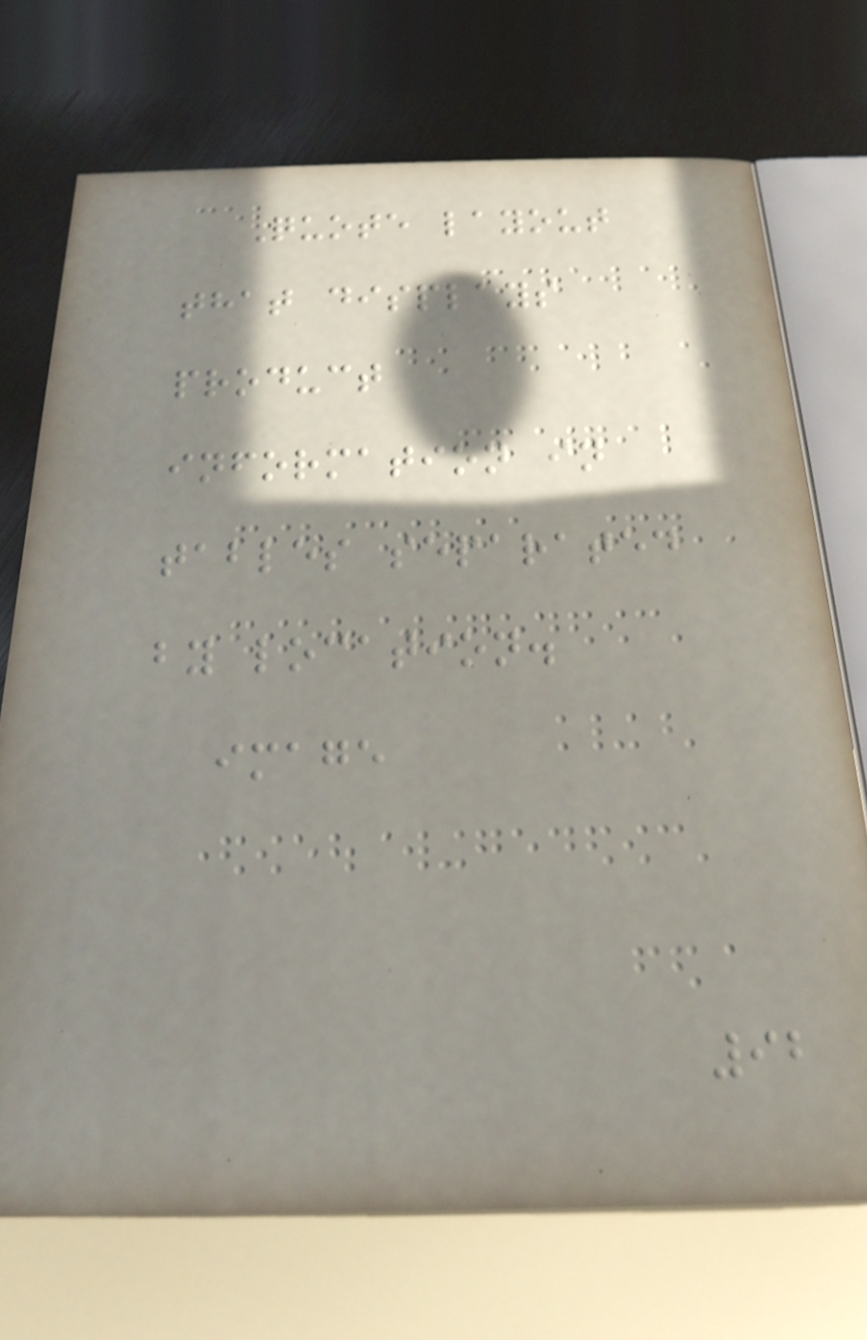Quote layout
that displays
product
information in
tables separated
by location.
image
92
